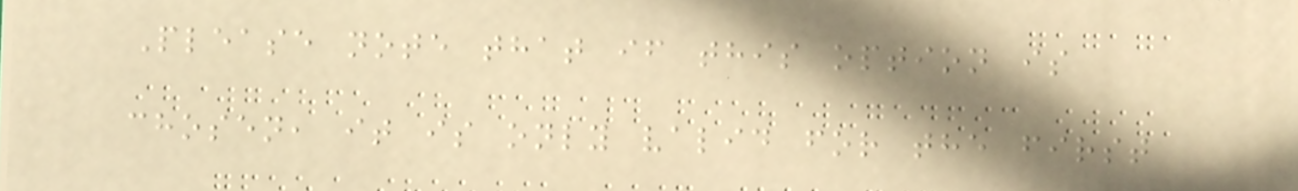Please note that if this option is
chosen, it is only valid for the first
